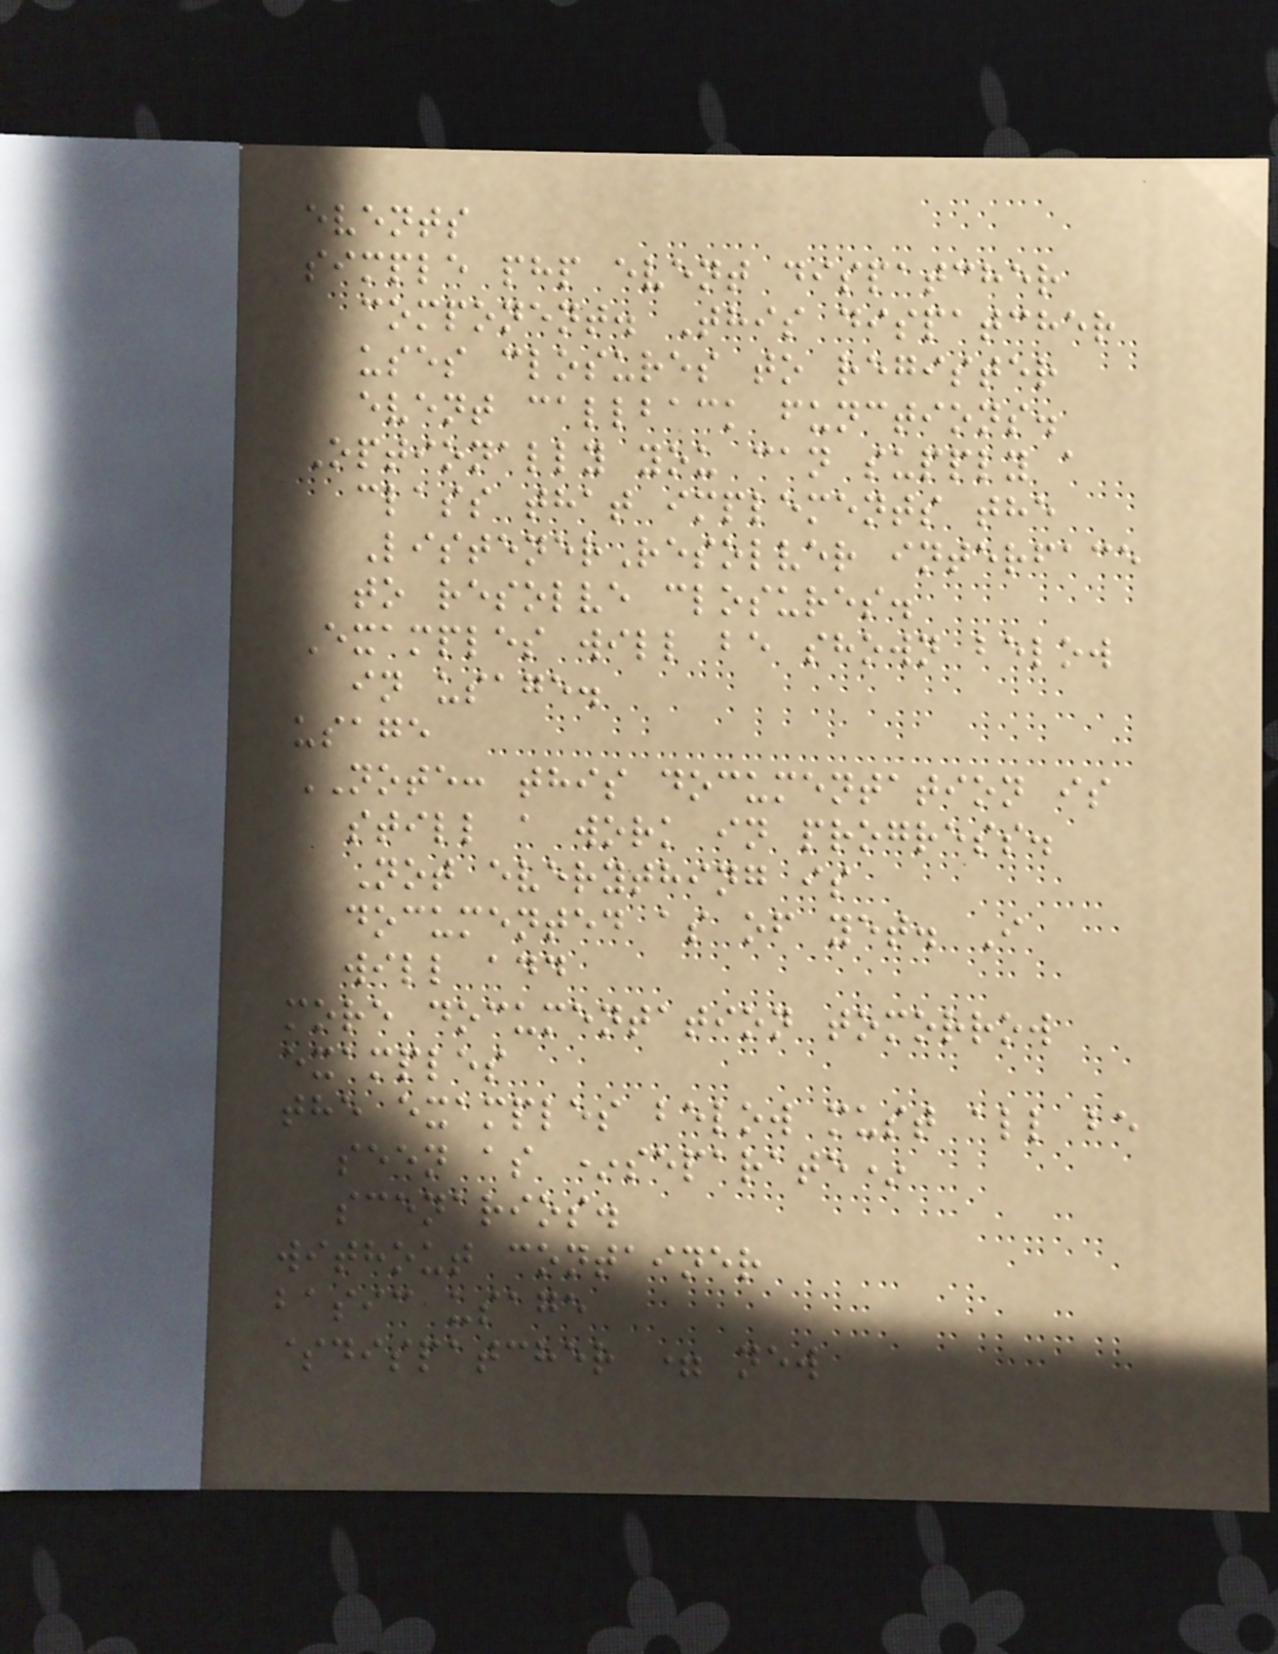events
simple php event dispatcher
component. This dispatcher
uses closures to register
event callback functions.
Optionally you can supply a
class that implements the
ListenerResolver interface
to resolve closures.
Examples will be shown below
in usage.
usage
NOTE: this documentation is
still a work in progress.
Not everything is
documented as of yet. I
will add
more documentation tomorrow
examples
the examples below must all be
seen as *separate*
scenarios.
without container
basic usage
$dispatcher = new
